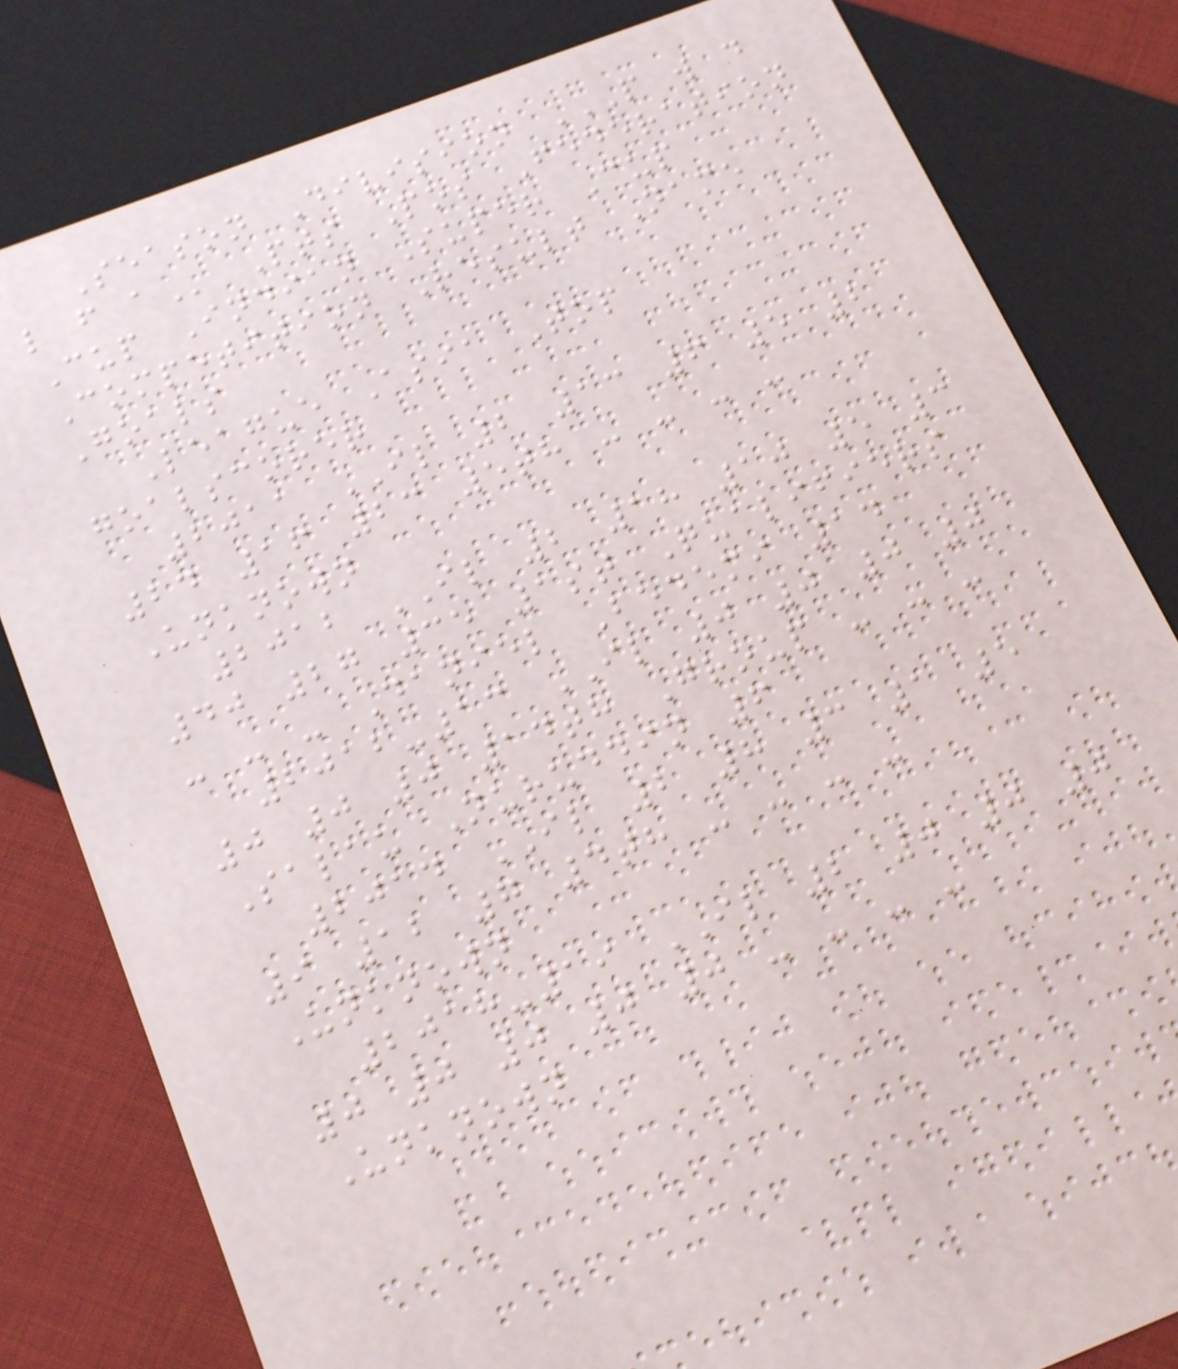Season Division P W D
L F A Pts Pos Federation
Cup Indian Super Cup
Competition Result Name
Goals
League Asia Top
goalscorer
2011 IL 2 13 6 5 2
24 16 23 5th - - - -
Unknown
2012 IL 2 18 10 5 3
40 27 35 1st Qualifiers
- - - Daniel Bedemi 14
2012-13 IL 0 0 0 0
0 0 0 14th Group - - -
Salau Nuruddin 6
2014 IL 2 8 3 1 5
9 12 7 4th - - - -
Unknown
2018-19 IL 2 0 0 0
0 0 0 0 0 - - - -
Unknown
